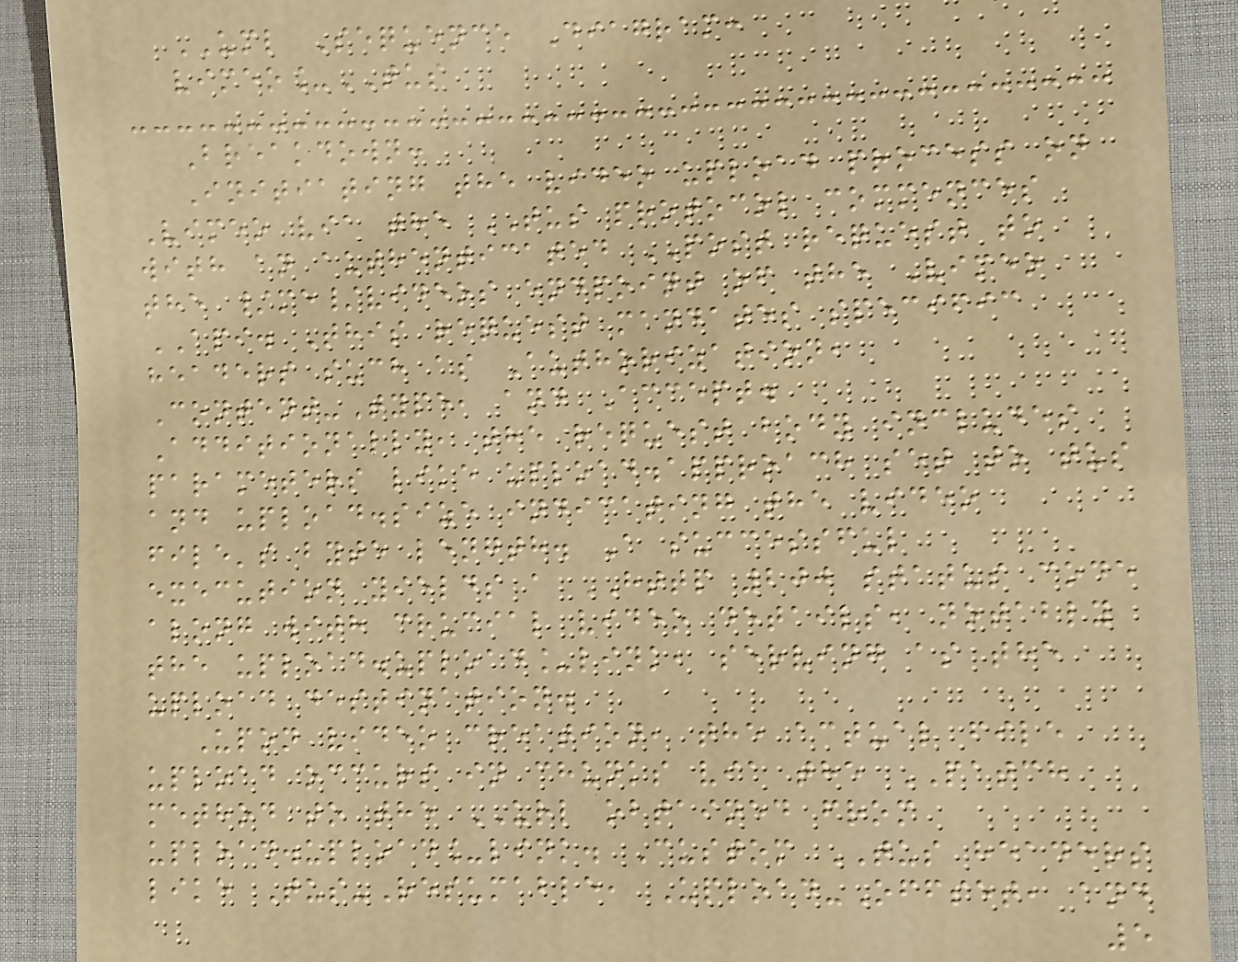UML Sequence Diagram:
vimeo_TUS
Breakdown:
Initiating the video upload process on
Vimeo via the TUS protocol commences
with an authenticated POST request to
the /me/videos endpoint of the Vimeo
API. This request mandates specific
headers such as Authorization,
Content-Type, and Accept.
Additionally, the request body includes
parameters like upload.approach set to tus
and upload.size indicating the video
file's byte length. A successful
execution yields a HTTP 200 status code
along with crucial video details, notably
the upload.upload_link, serving as the
upload destination.
Upon video creation, the actual file
upload occurs in chunks via the PATCH
method to the URL obtained from
upload.upload_link. Custom TUS headers
like Tus-Resumable, Upload-Offset, and
5
